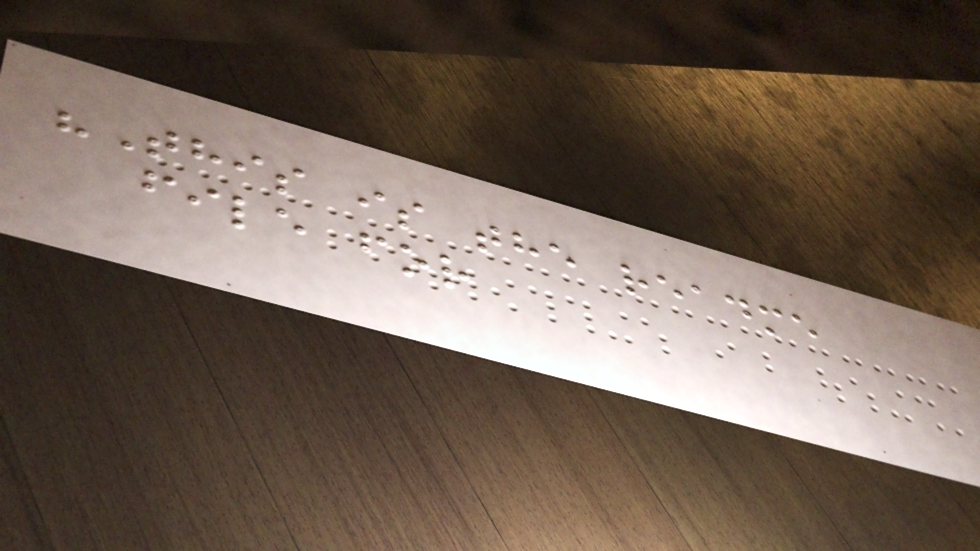"This is the readme
file for
